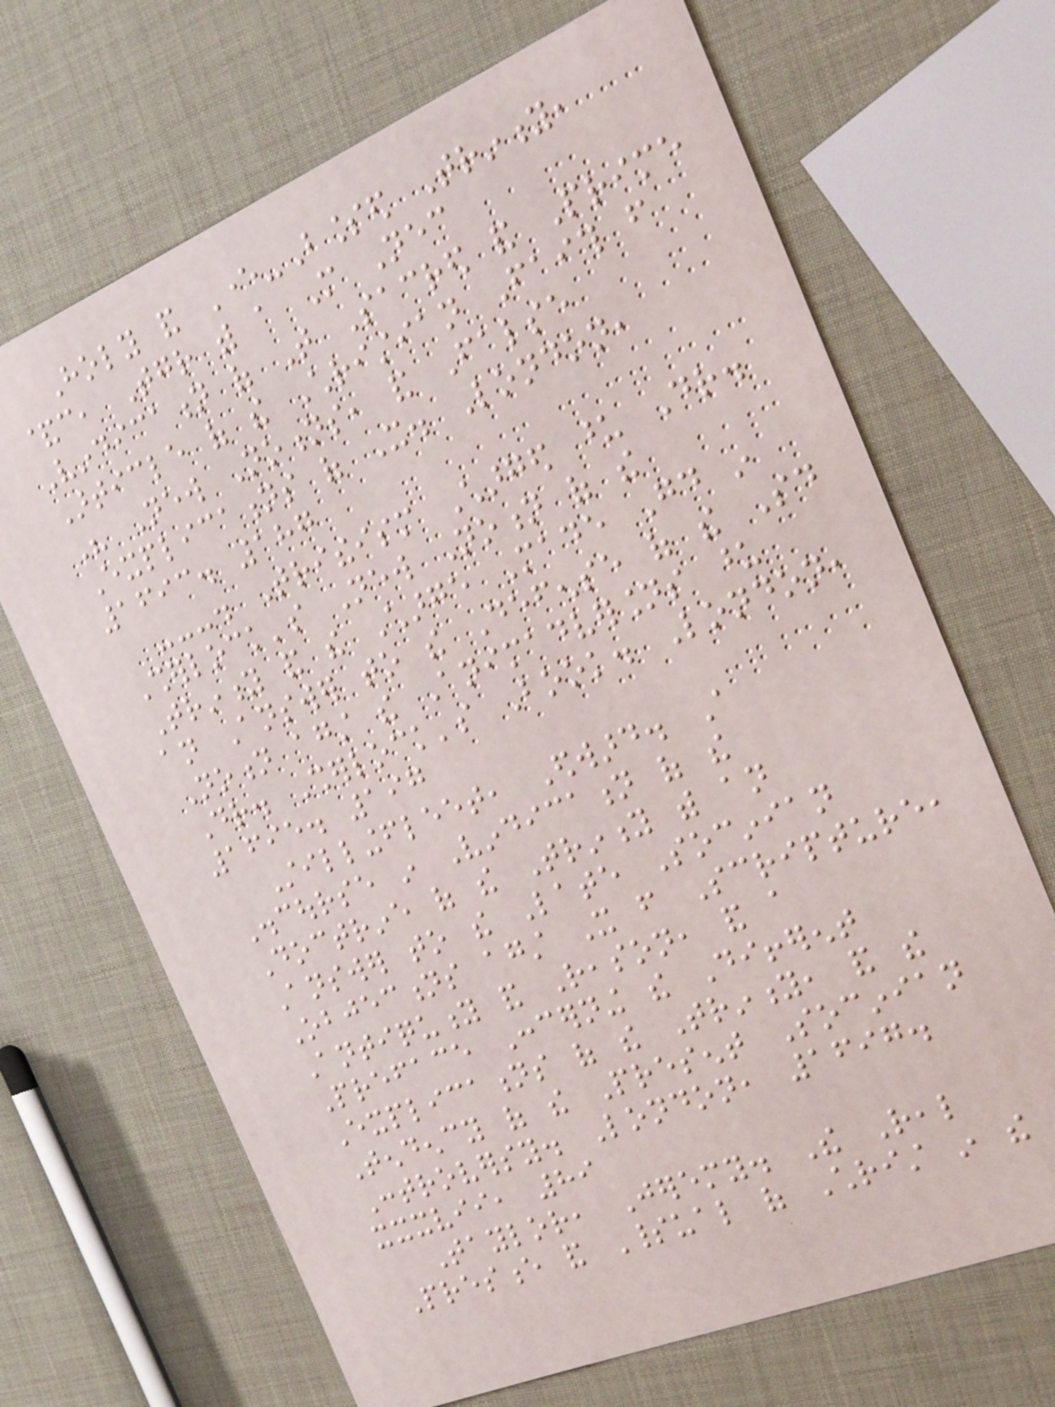Holy and Ever-Blessed Trinity,
&c, Together with a More Necessary
Vindication of That Sacred and Prime
Article of the Christian Faith from
His New Notions, and False
Explications of It. London,
1693. 187
---. Tritheism Charged upon Dr.
Sherlock's New Notion of the
Trinity and the Charge Made Good in
an Answer to the Defense of the Said
Notion against the Animadversions upon
Dr. Sherlock's Book. London,
1695. 197
Stillingfleet, Edward. A
Discourse in Vindication of the
Doctrine of the Trinity with an
Answer to the Late Socinian
Objections against It from Scripture,
Antiquity and Reason, and a
Preface Concerning the Different
Explications of the Trinity, and the
Tendency of the Present Socinian
Controversy. London, 1697.
xxxvii, 89
Taylor, Jeremy. The Real
Presence and Spiritual of Christ in the
